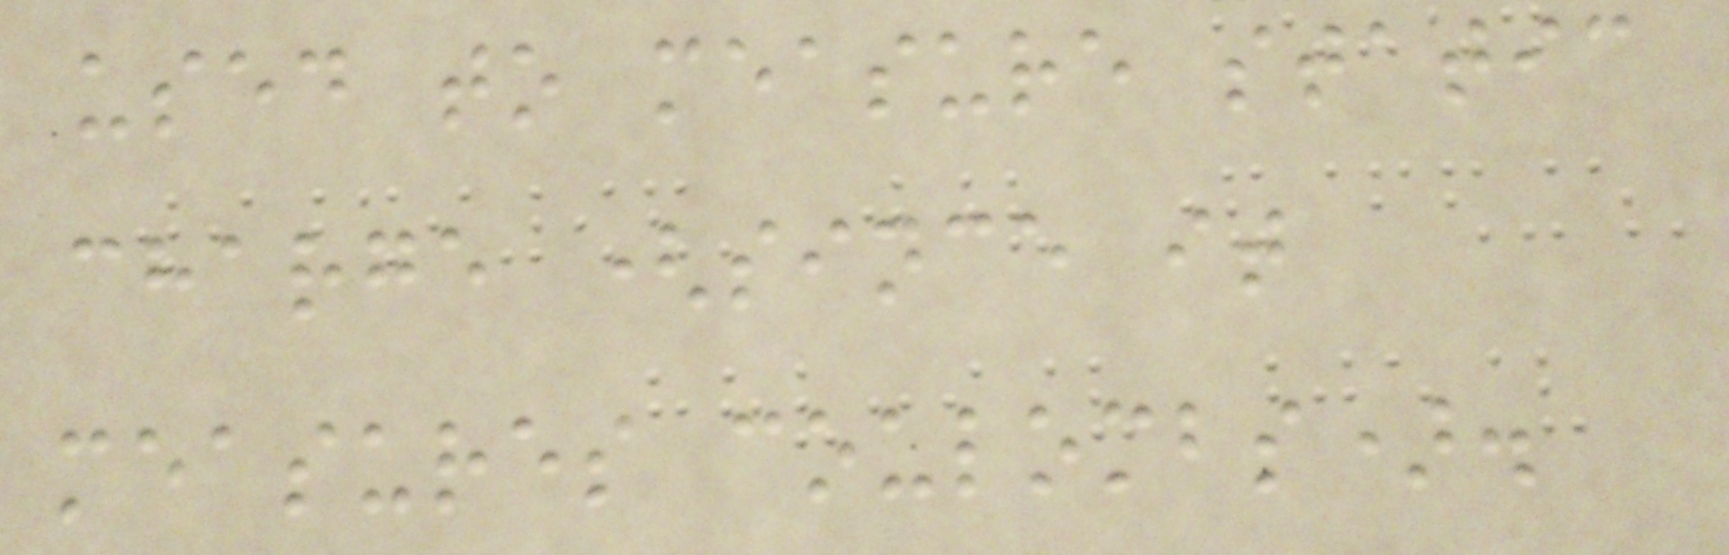used to measure static
charge (since it
measures coulombs).
